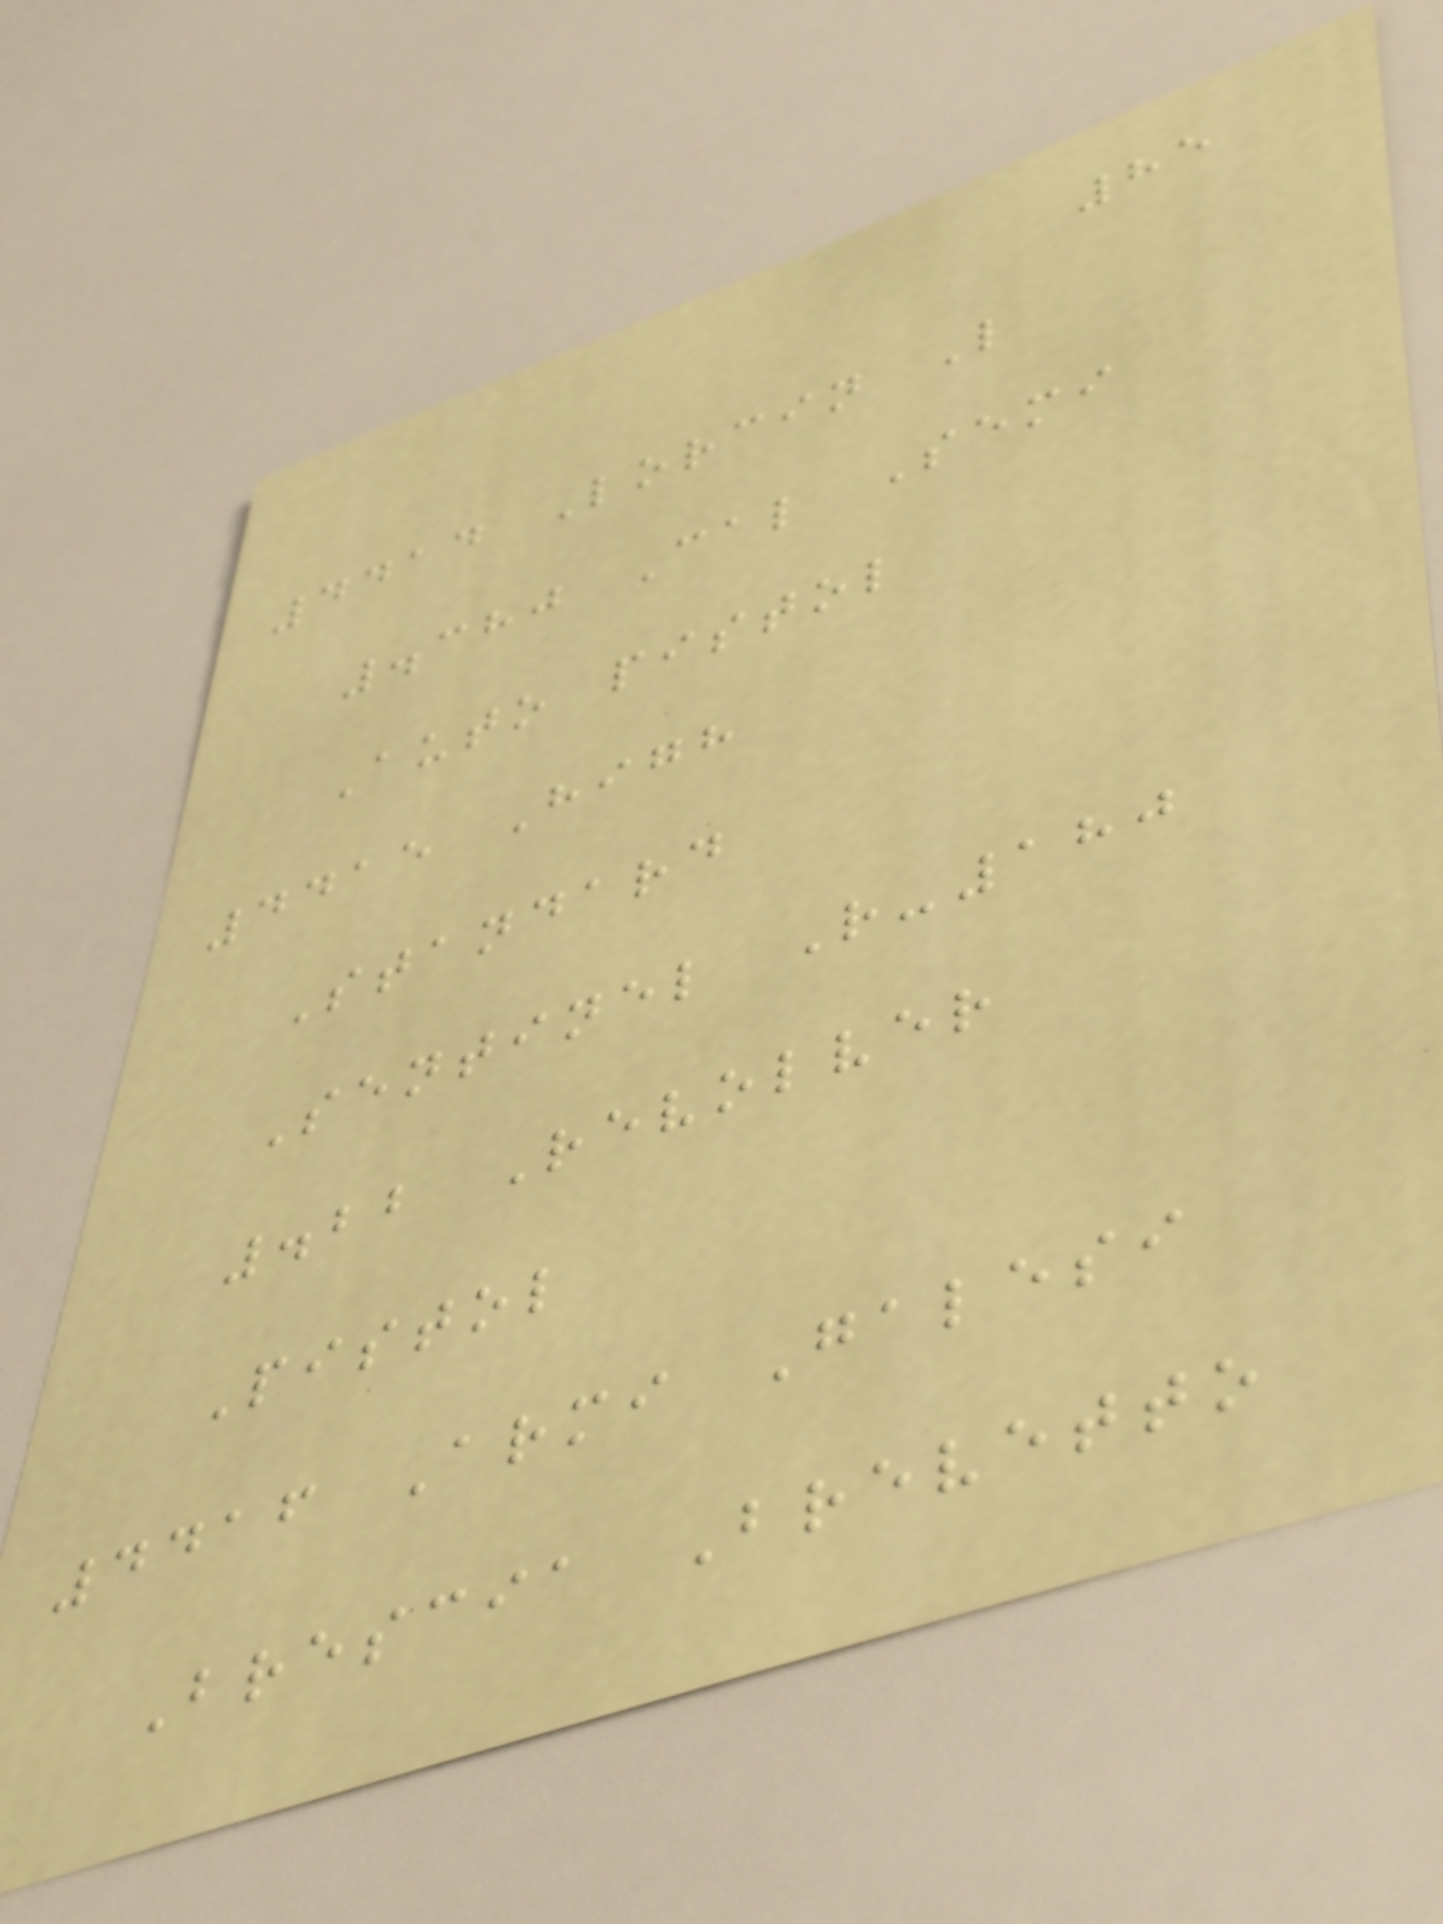85
4414 Lorcin L
.380 Cal Semi
Auto pistol
4415 High
Standard
Sentinel R-180
.22 Revolver
Pistol
4416 Armi Galesi
Brescia Brevetto
